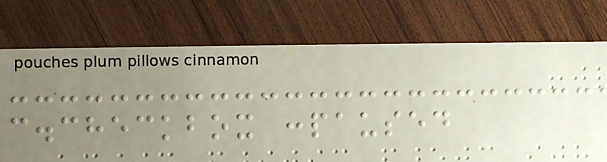c.checkbox :paused
